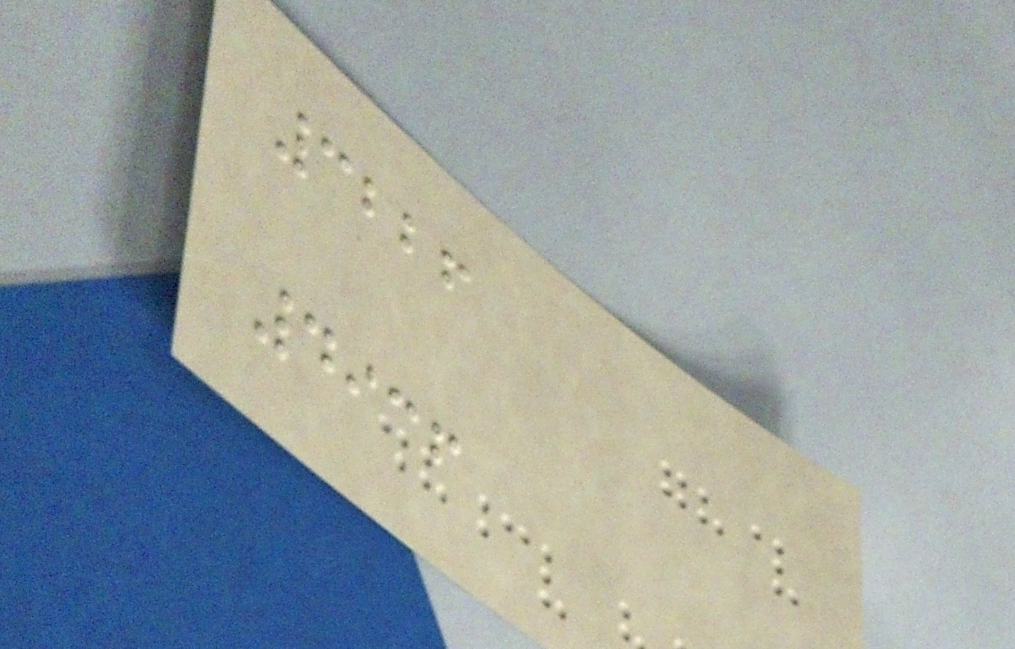3226
4936
